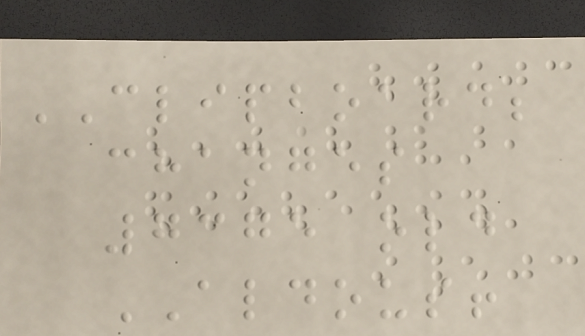CLIPBOARD;
changes
7375 old
ALDOUS!
